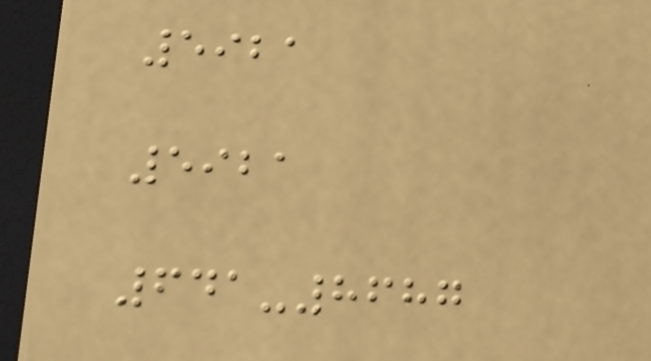5921
5921
641-8687
